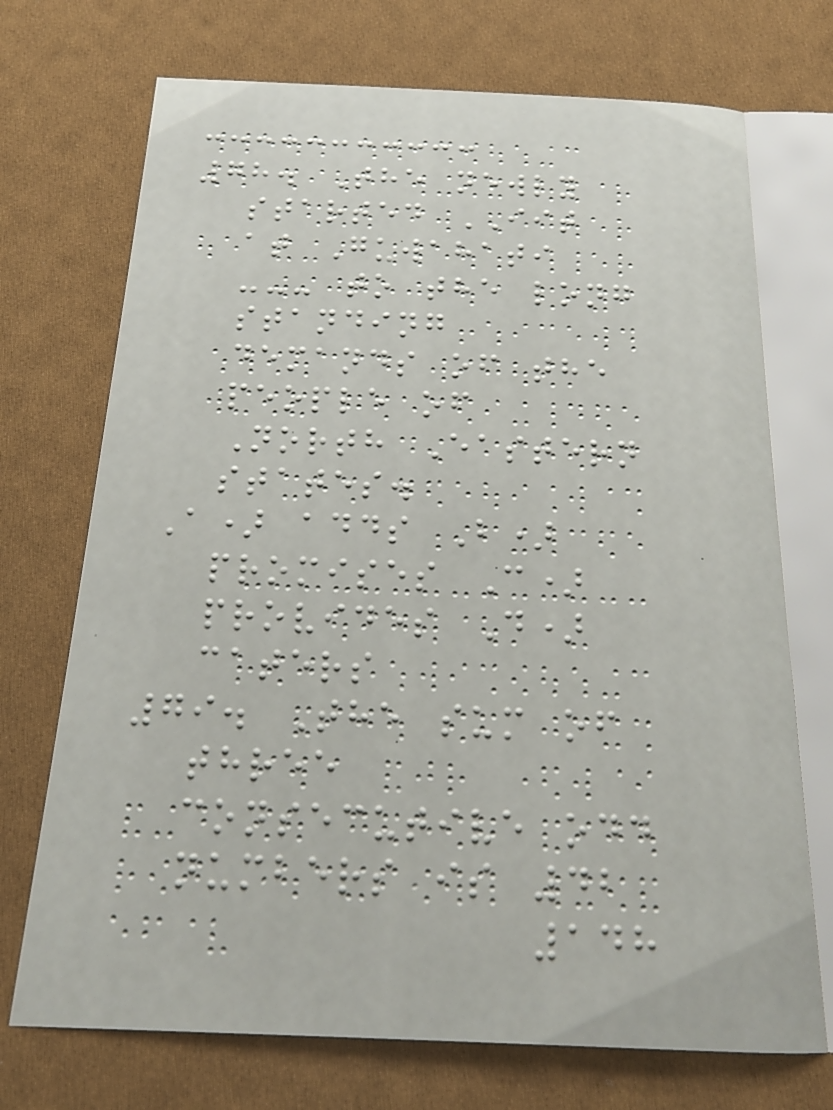78. The newly
started IIT
at Guwahati
--- to the long
standing
demands of the
people of
North Eastern
states.
A) adds B)
promises C)
provides D)
caters
79. The sum of
three
consecutive odd
numbers is 42
148
